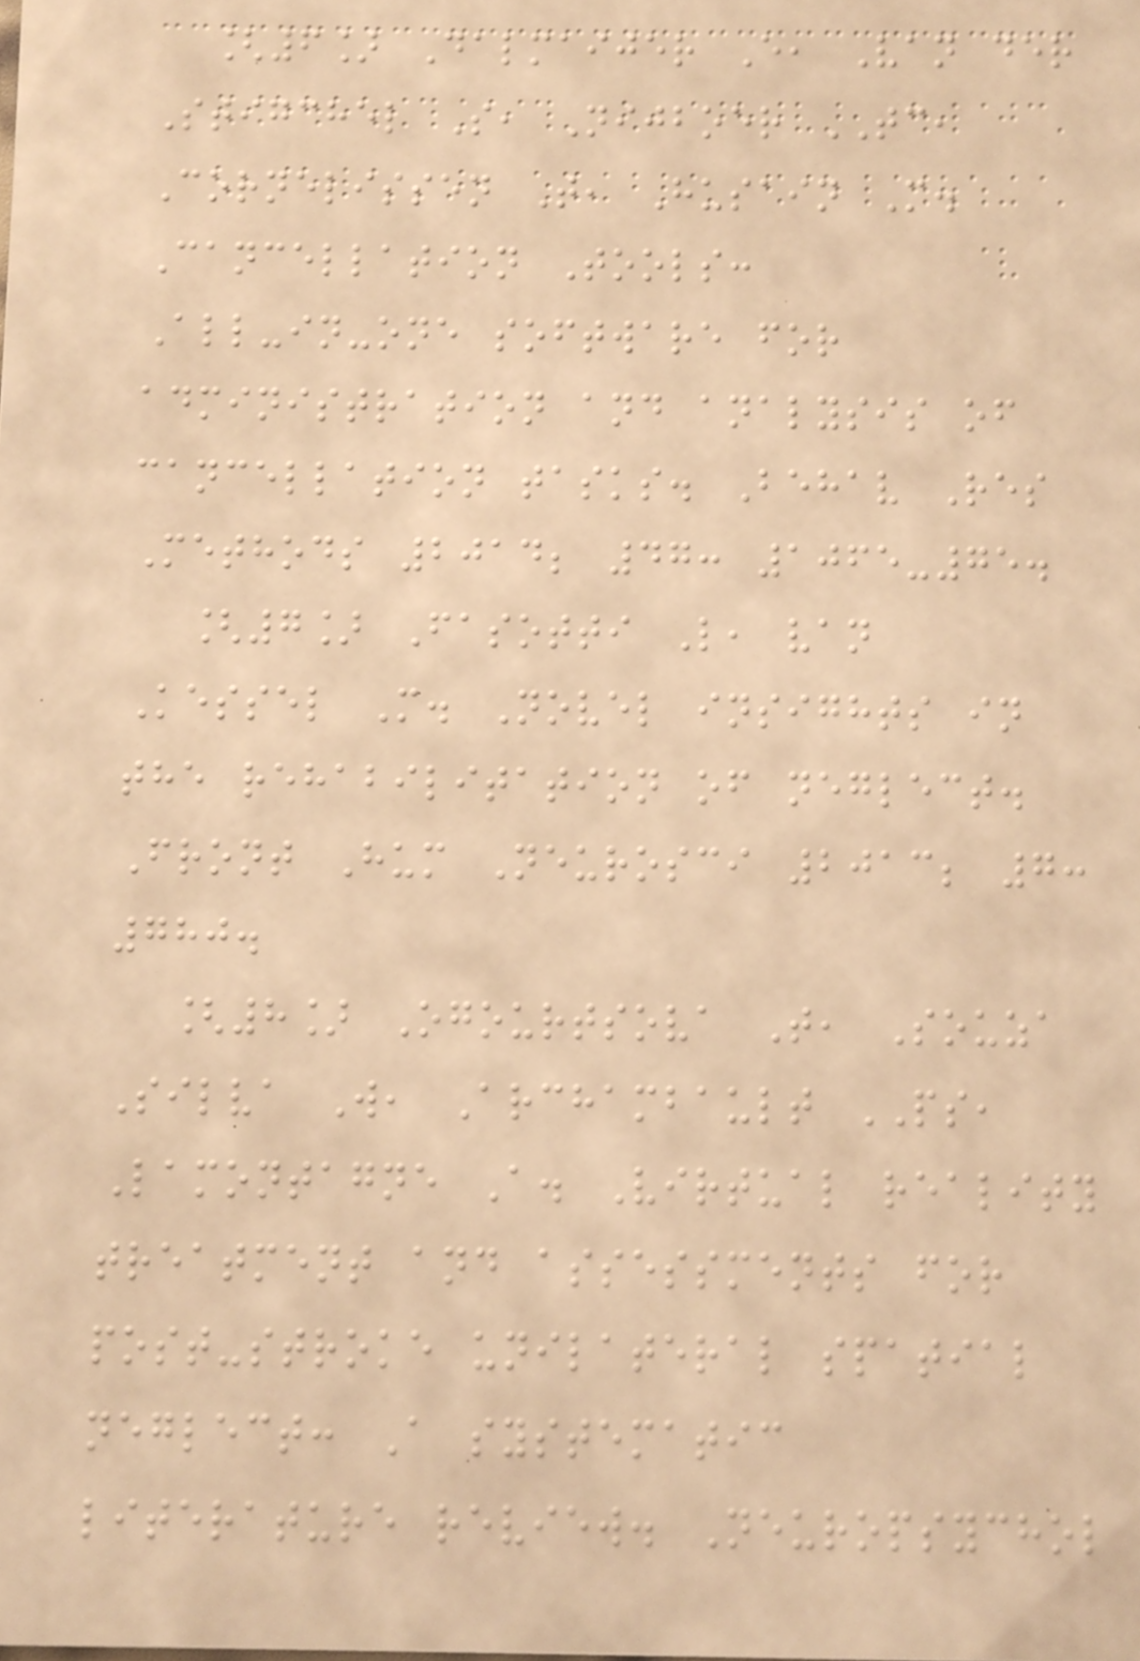[6] Dalmaijer E, Van der
Stigchel S, Nijboer TC,
Cornelissen T, Husain M.
Cancellation Tools:
All-in-one software for
administration and analysis of
cancellation tasks. Behav Res
Methods 2014; 47: 1065-75.
[7] Fasotti L, van
Kessel M. Novel insights in
the rehabilitation of neglect.
Front Hum Neurosci 2013; 7:
780.
[8] Ogourtsova T, Souza
Silva W, Archambault PS,
Lamontagne A. Virtual reality
treatment and assessments for
post-stroke unilateral spatial
neglect: A systematic
literature review. Neuropsychol
